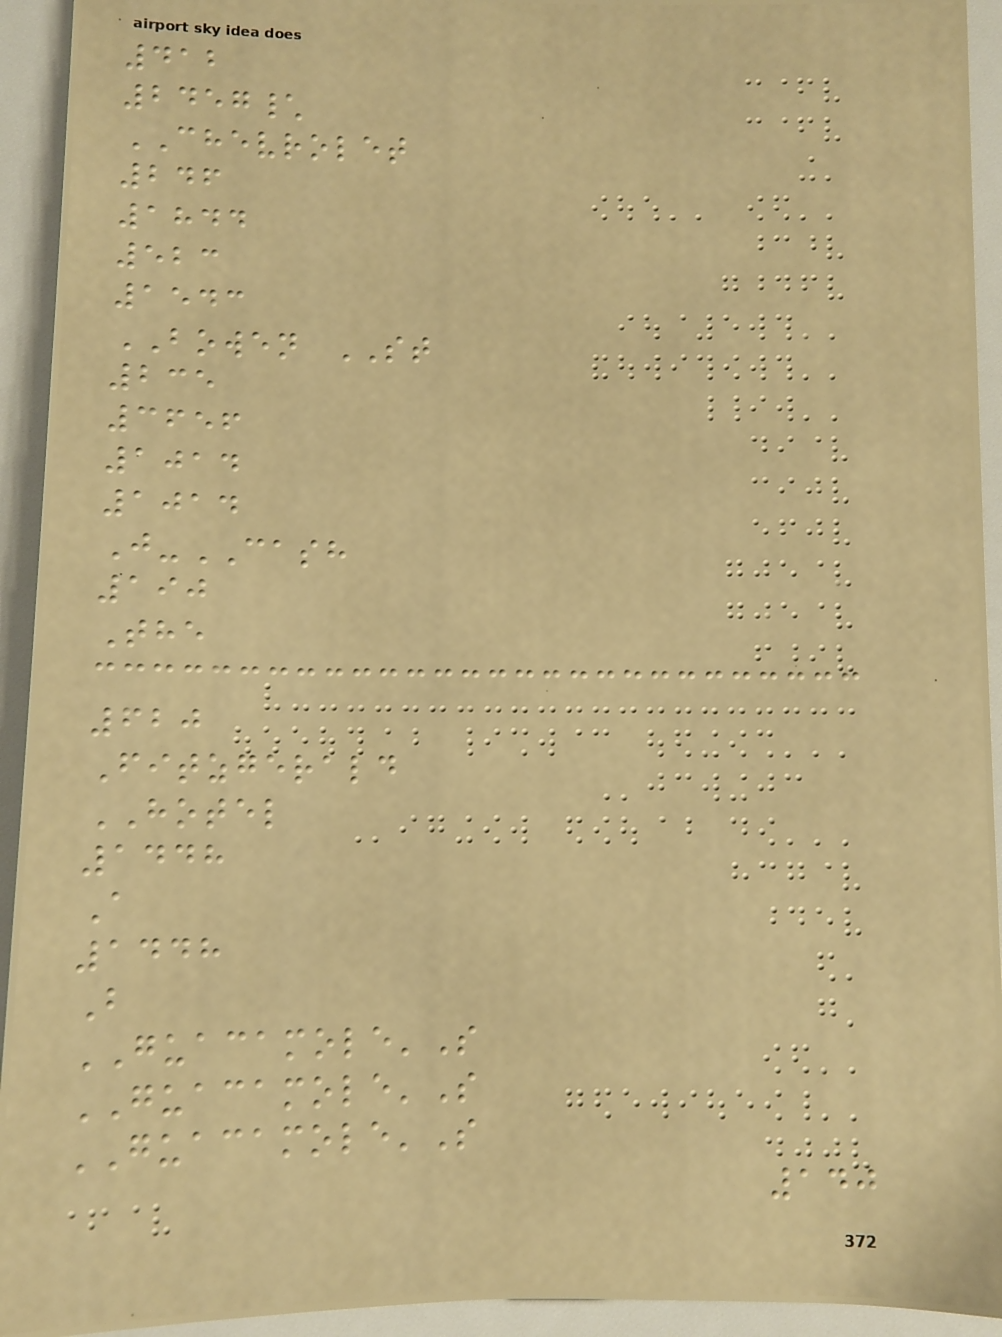412
2457\
CHEVROLET
246
1844
523
1543
BOWEN ST
235
3656
1014
1014
J-CASH
190
The
620
Fitzgerald
HOTEL
1448
A
1448
B
GUACAMOLE'S
GUACAMOLE'S
GUACAMOLE'S
140
